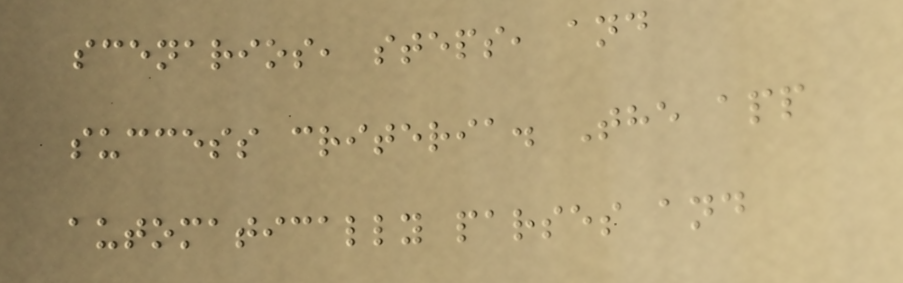scenarios, steps, and
success criteria. The app
automatically parses and
